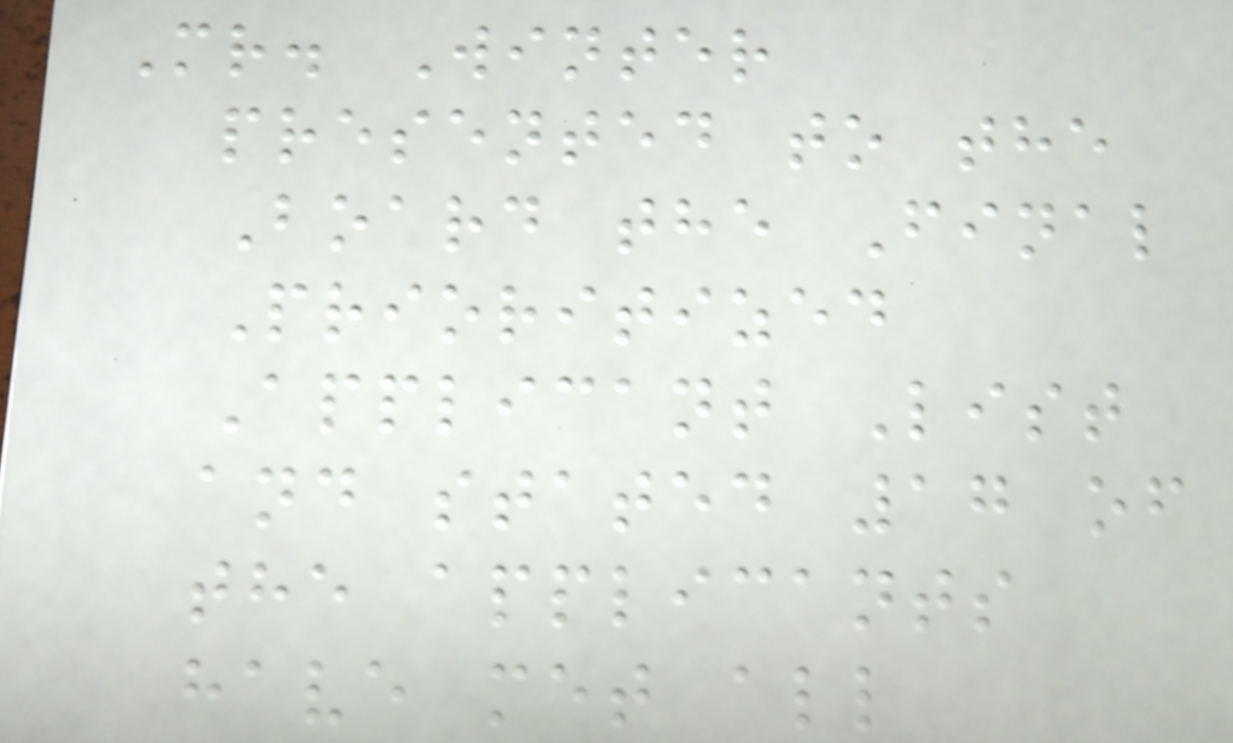Mr. Winter
presented to the
Board the Final
Prioritized
Applicant List
and stated 17 of
the applicants
have met all
